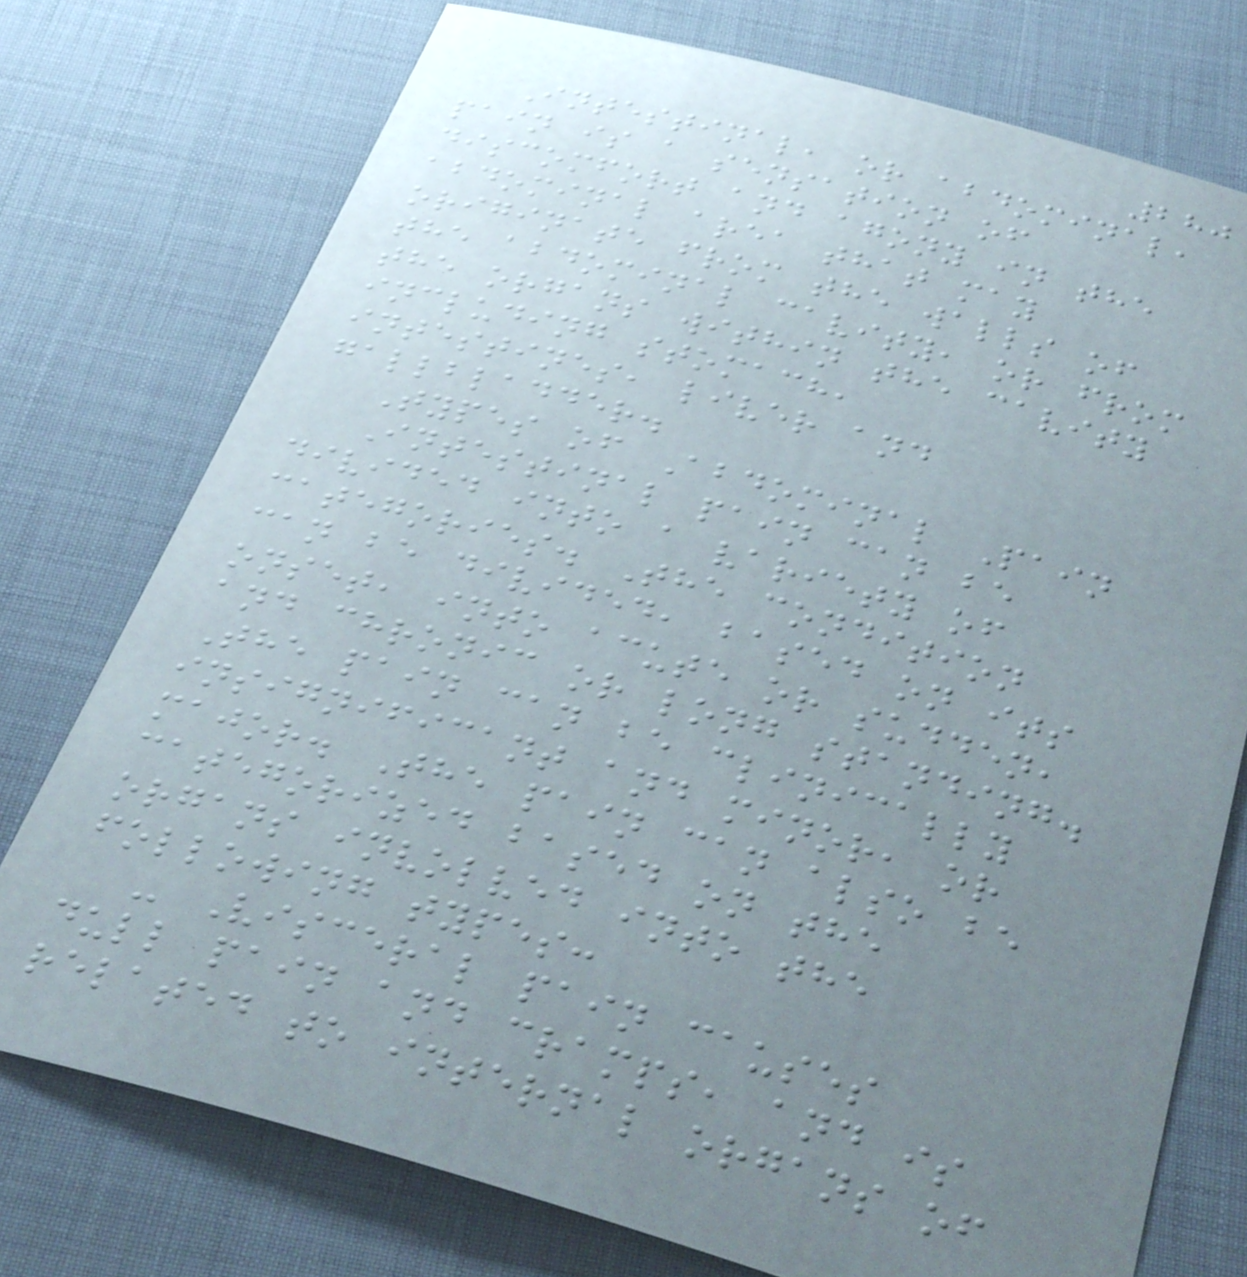280
Intestinal, or abdominal,
pain is a sensation of
discomfort and agony in the
abdominal area that may
originate from the walls of
the abdominal cavity, or from
the organs within the cavity
including stomach,
intestines, liver and
gallbladder.
Types of Abdominal Pain
Intestinal pain can be
divided into a variety of
categories. The condition
can be divided, based on its
onset, into acute or sudden,
and chronic or long standing.
The pain can be clinically
insignificant and minor, or
major. The pain can also be
categorized based on the
organs involved into the
following types:
- Visceral pain causes
dull pain and cramps, and is
related to internal organs of
